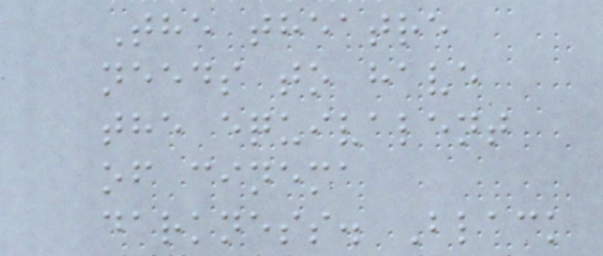The theatre
needs to have
the equivalent
of cinema
darkness. Black
